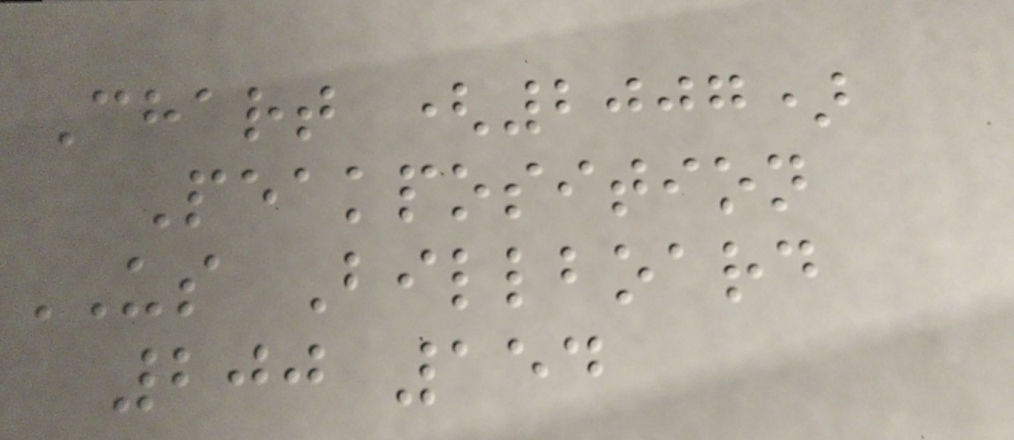Chart (2007)
Peakposition
US Billboard
200 154
